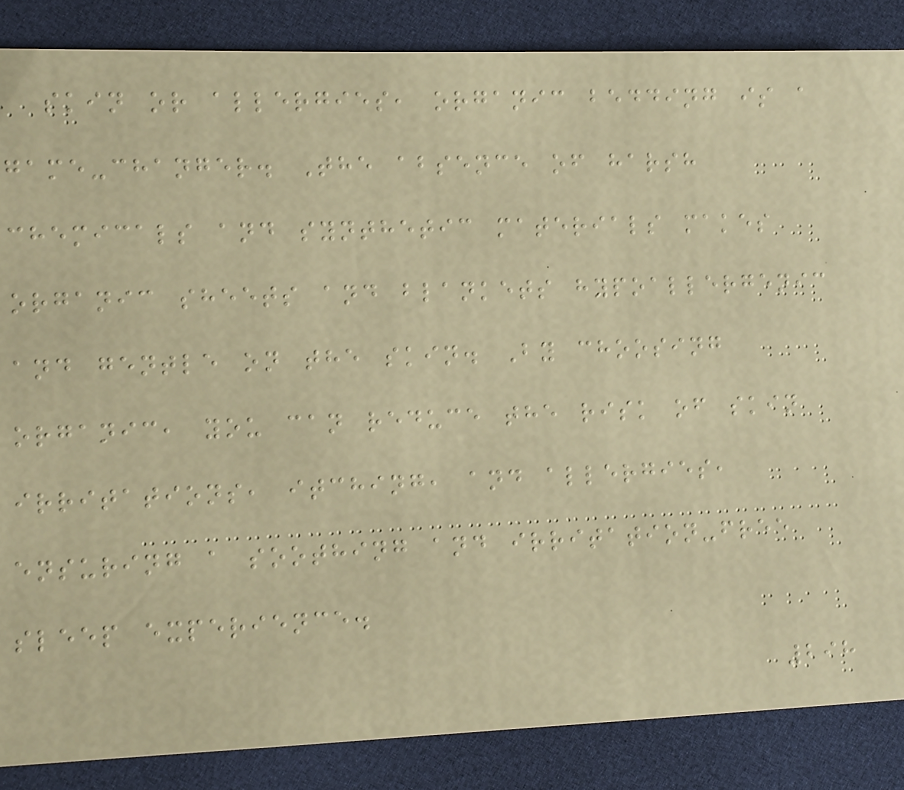skin or allergies, organic bedding is a
game-changer. The absence of harsh
chemicals and synthetic materials makes
organic sheets and blankets hypoallergenic
and gentle on the skin. By choosing
organic, you can reduce the risk of skin
irritations, itching, and allergies,
ensuring a soothing and irritation-free
sleep experience.
298
